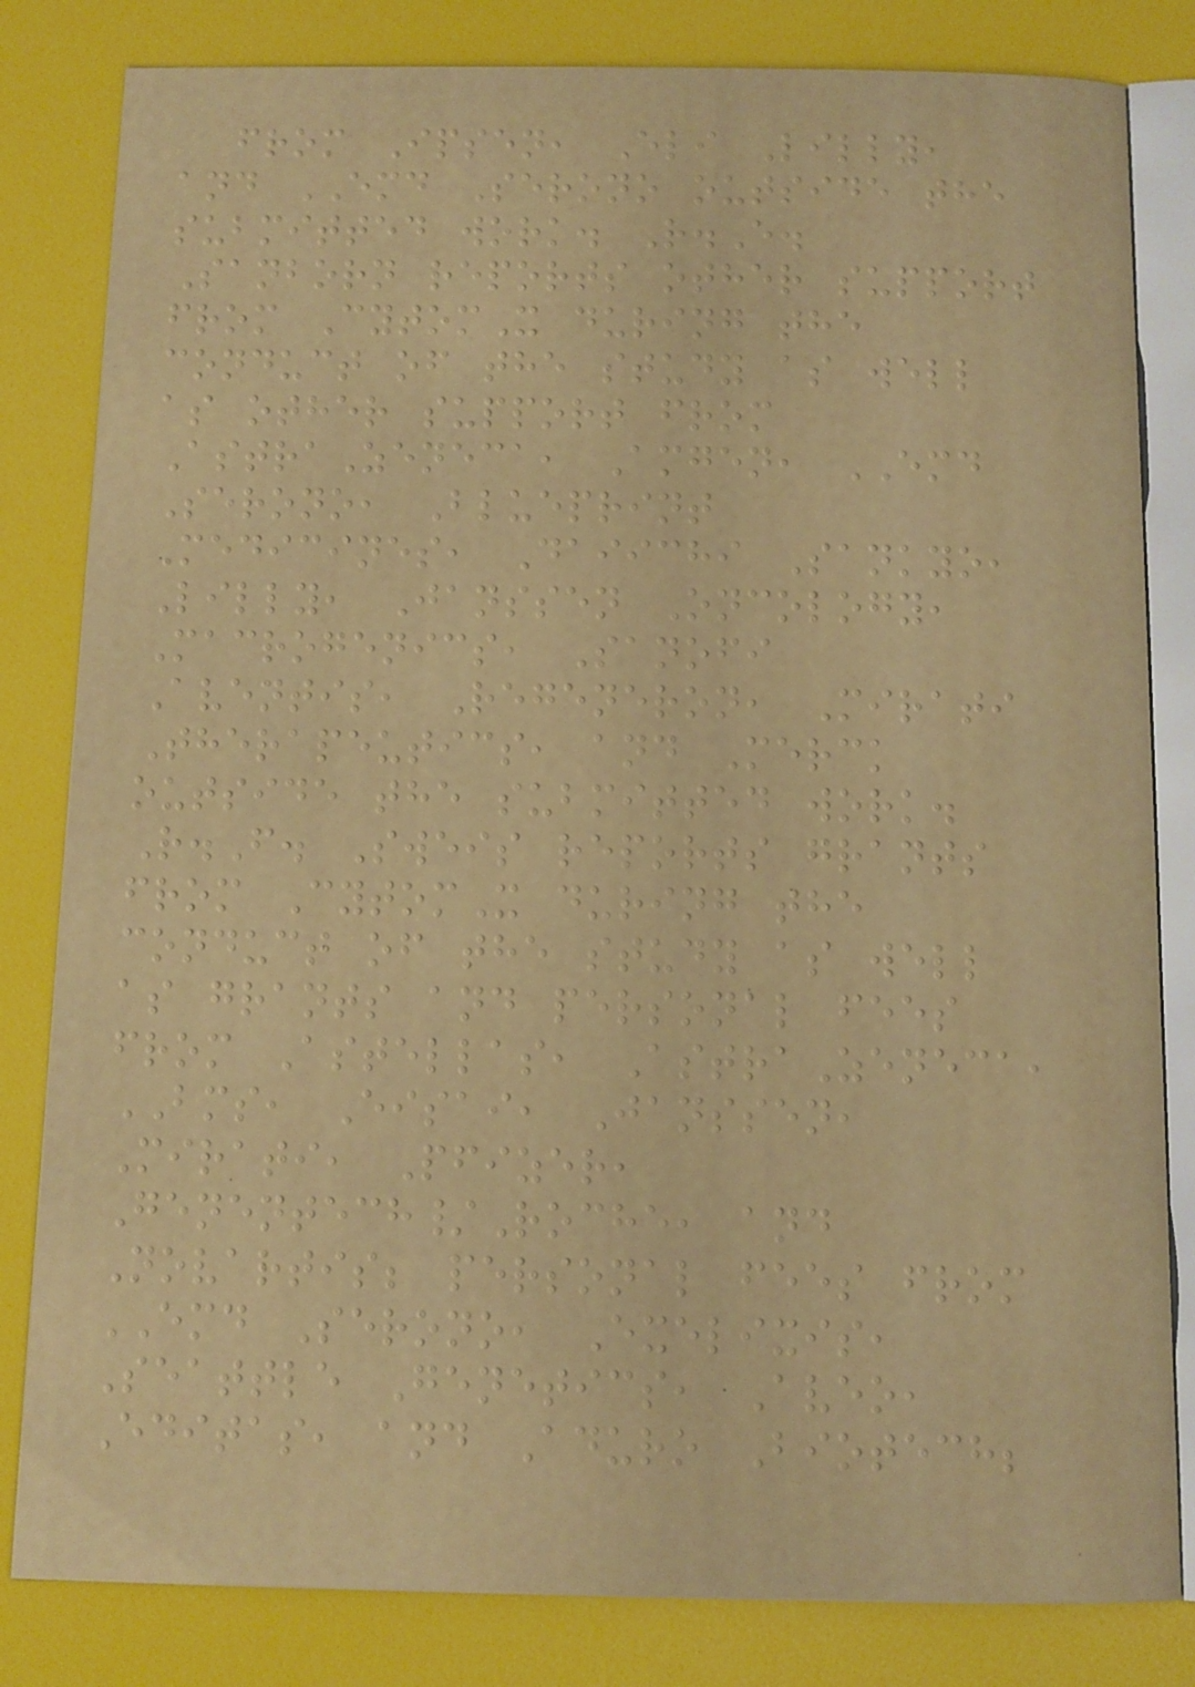from Ipsen, Eli Lilly,
and EMD Serono outside the
submitted work. R.E.
Sanborn reports other support
from CytomX during the
conduct of the study as well
as other support from
AstraZeneca, Amgen, EMD
Serono, Blueprint
Medicines, Daiichi Sankyo,
Lilly, Janssen Oncology,
Macrogenics, Sanofi
Aventis, Regeneron, Mirati
Therapeutics, and Merck
outside the submitted work.
R.F. Sweis reports grants
from CytomX during the
conduct of the study as well
as grants and personal fees
from Astellas, AstraZeneca,
BMS, Eisai, Janssen,
Mirati, Pfizer,
Genentech/Roche, and
Novartis; personal fees from
EMD Serono, Exelixis,
Seattle Genetics, Aveo,
Editas, and Aduro Biotech;
